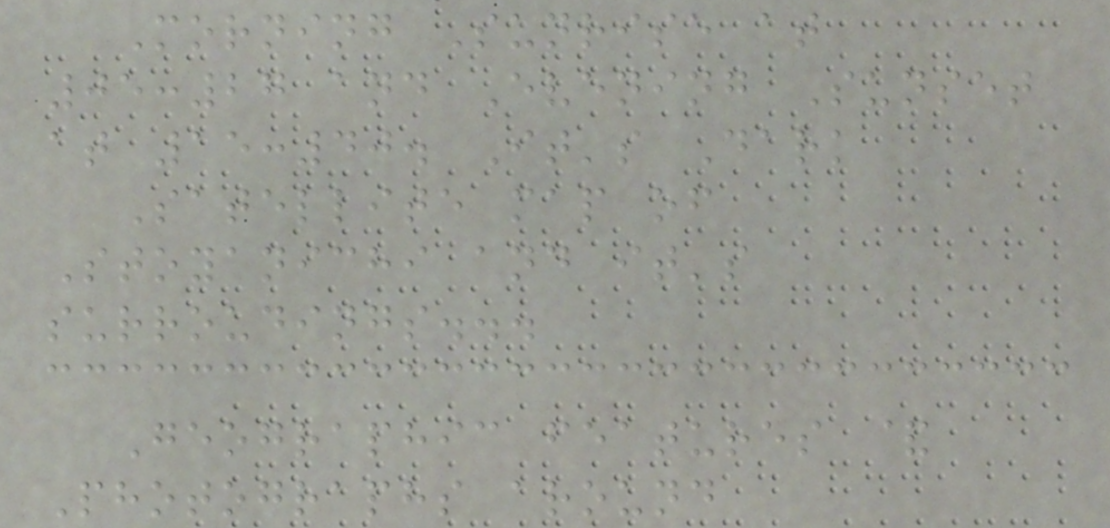Morning Sunrise at
05:27 and Evening Sunset
at 15:40. It's Dark
Satellite map of
Stoyanichi and it's
surroudings...
Geographic features &
Photographs around
